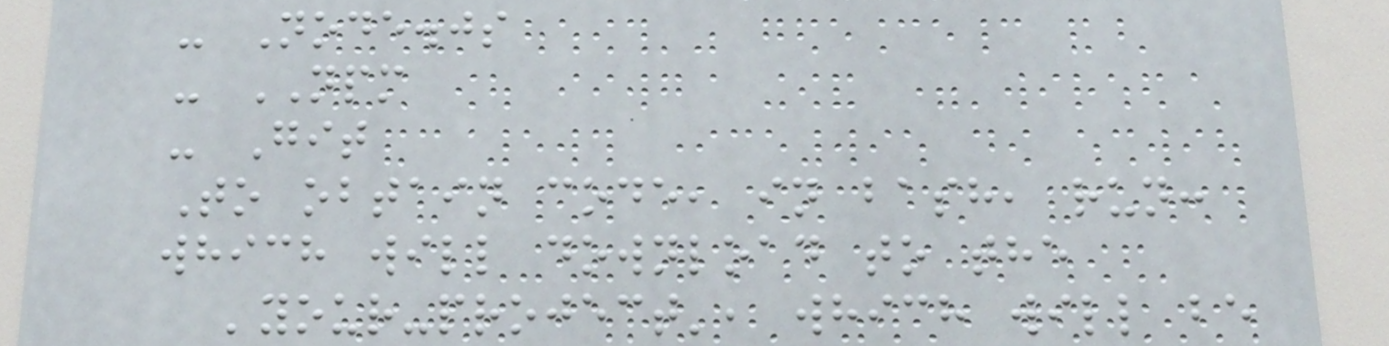- Node.js
- NPM
- Git
To obtain code, in bash, run:
which will download to the
'your-project', which will be
